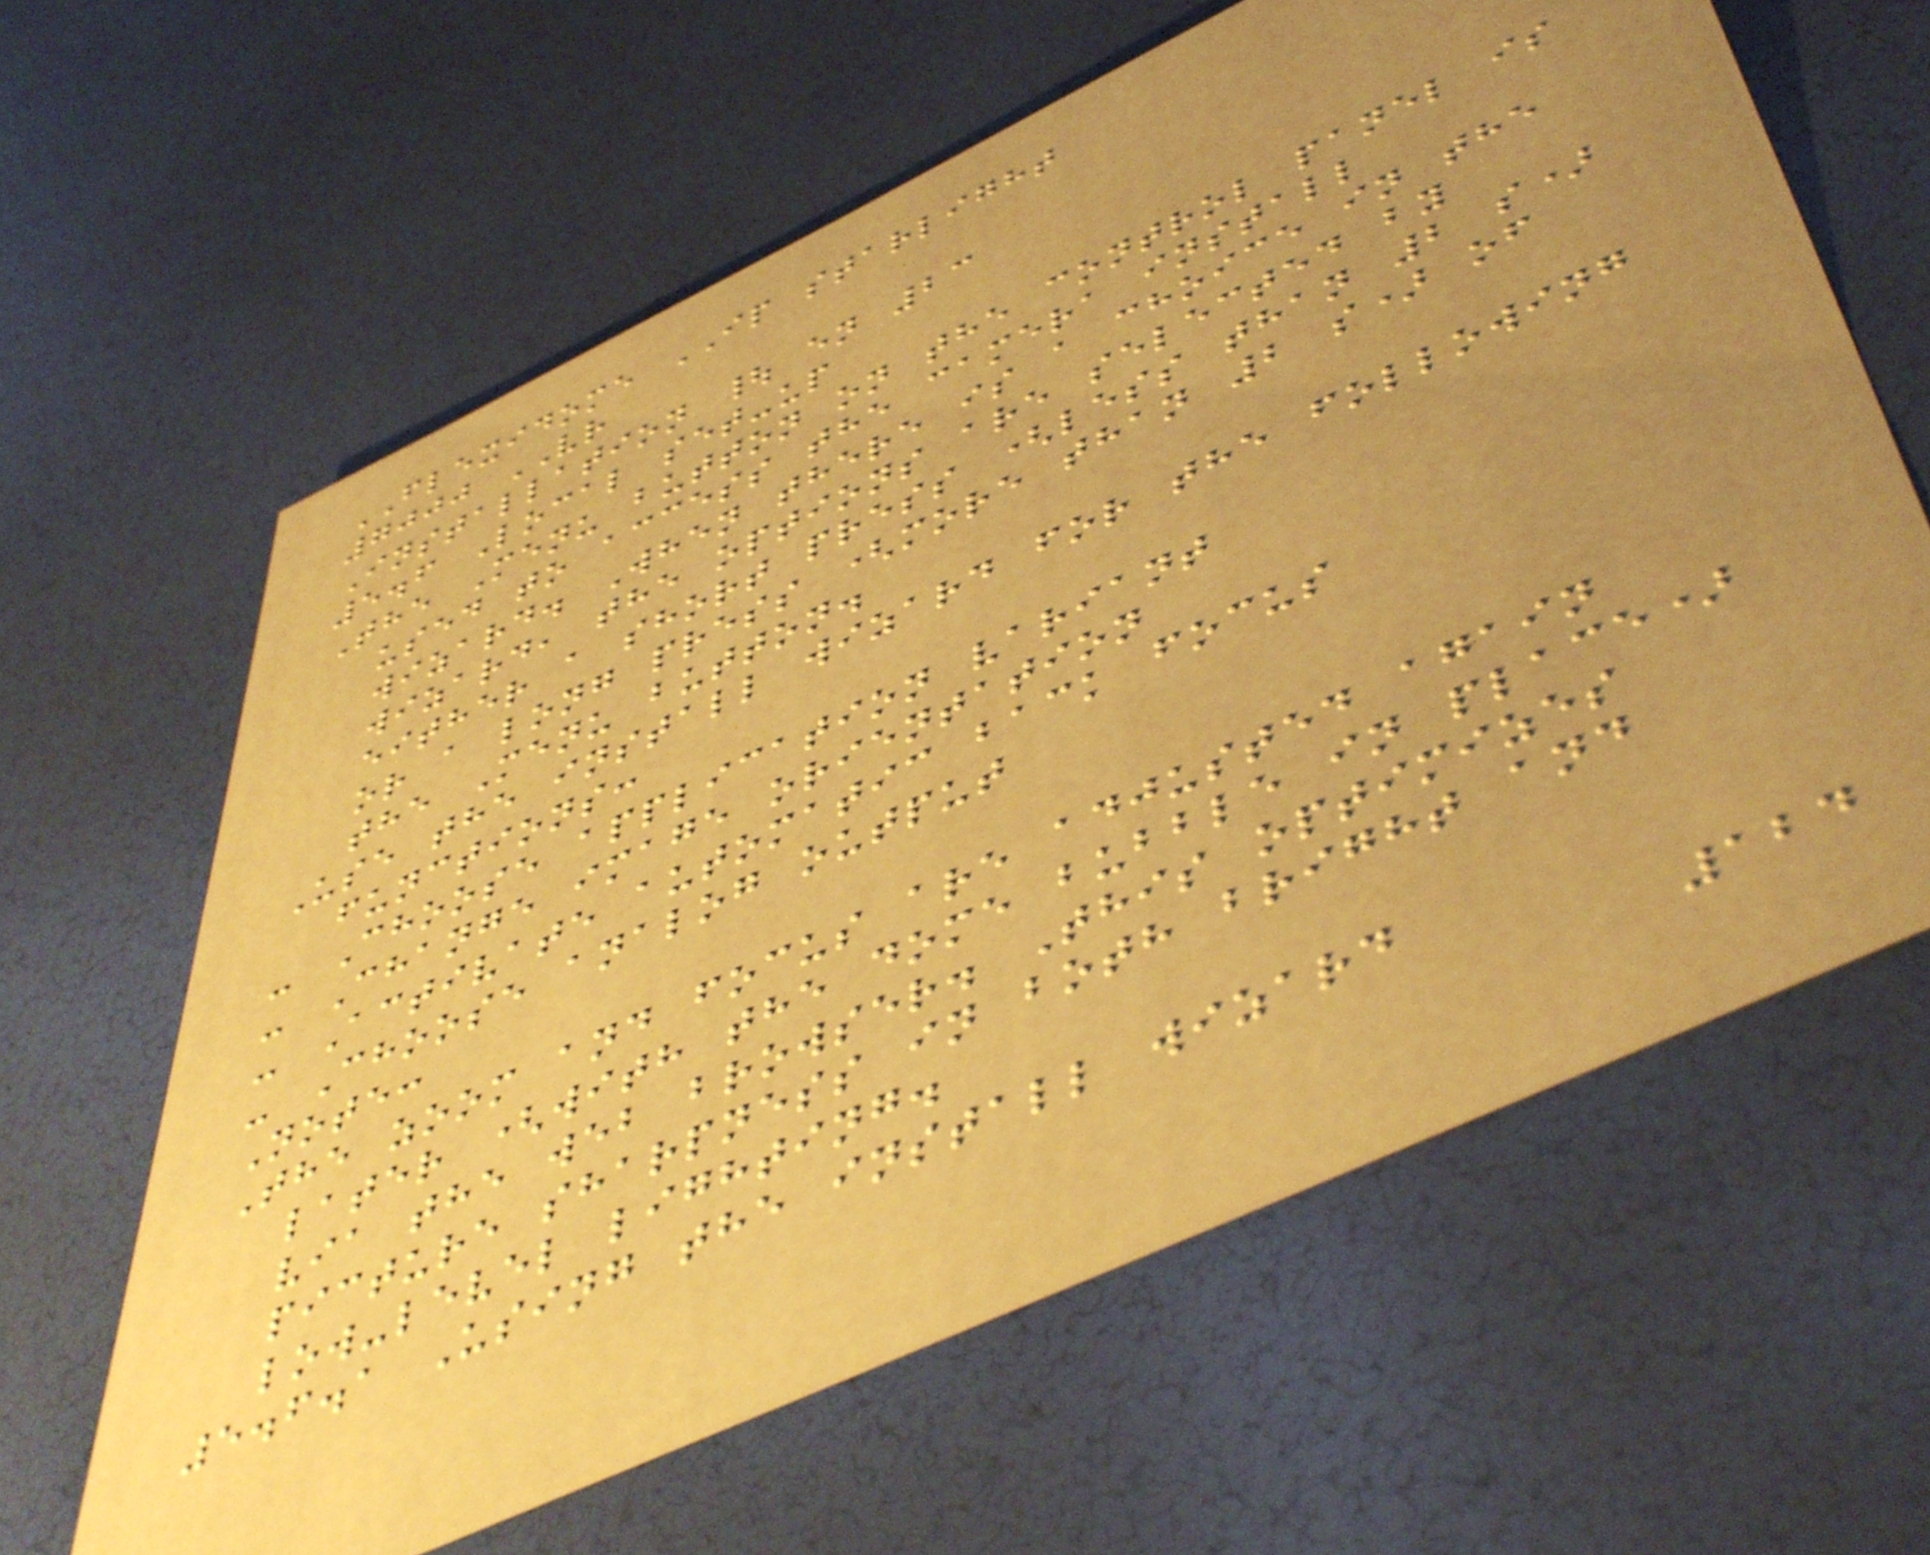FLEXIDOME IP starlight
7000 VR
Installation | en 23
5.6 Local set-up
The Menu button on the control panel is
used to access the camera install
wizard. When there is a choice in the
wizard, the options are selected by
either a short press (less than 2 s)
or a long press (more than 2 s) of
the Menu button.
Use the install wizard for the following
functions:
- Choose application variant
- Change image orientation
- Activate automatic back focus
- Choose analog output
Note:
The zoom and focus are adjusted again
later (with the dome bubble in place)
via the web browser. This optimizes
picture sharpness in both bright and
low-level lighting.
5.6.1 Using the install wizard
124
